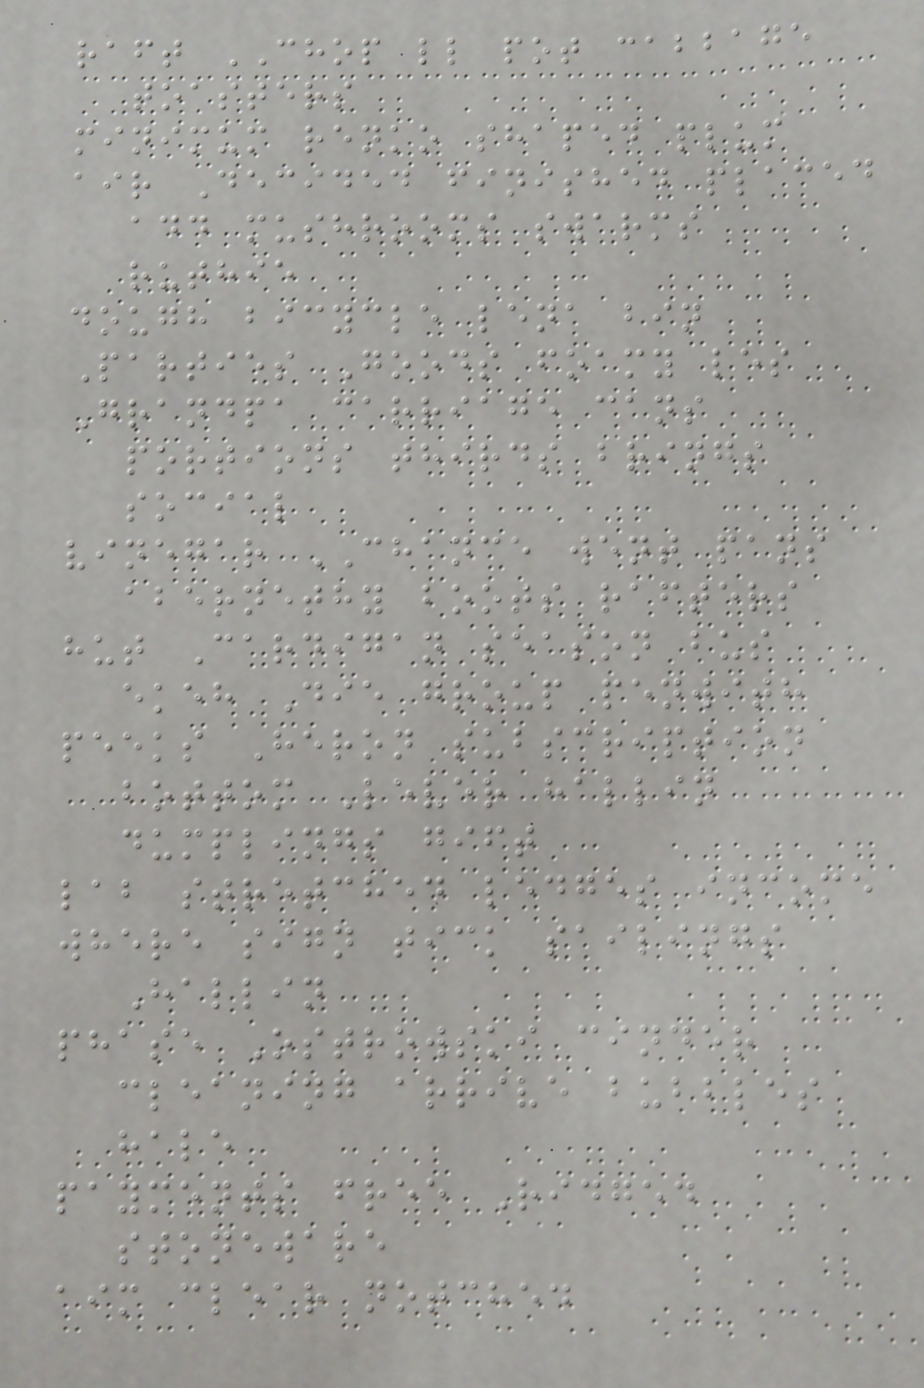raft CHOP ll pot cabbage
toasters
minimum renko shaped plum
air Decided finished placed
add mushrooms swarms
ruthie
dough bicycle lena bin
Parties Goods foamy les
Grandpa carriage cans
portions thirds brings
social
vinegar CHANCE went pans
abernethy boots rafters
hut Cardigan season bus
ekeh Die group penwith
peeks Heron subscription
bottom Lever hallin
dumplings gift
lab stretched ledges income
where sign tick sailings
Hallin
phase Ostrowski cinder
cleaning arrive bubbles
hale
payments free Ridged
stoneware
aim clear notched
